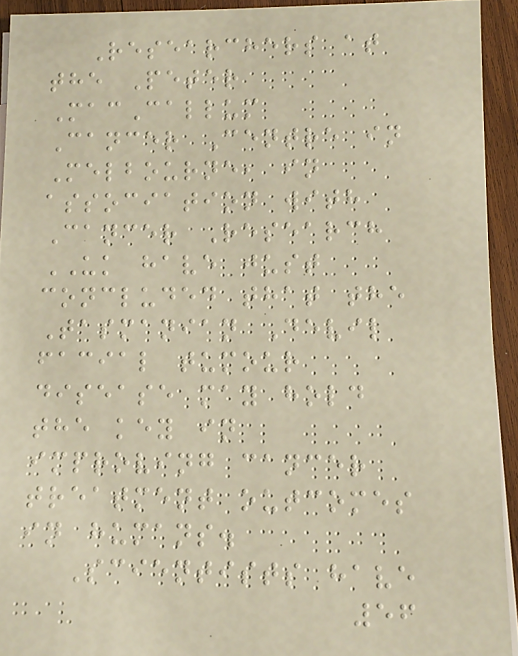Researchers at
the Peter
MacCallum
Cancer Centre in
Melbourne, in
association with
Cancer Research
UK have just
concluded that the
Tasmanian Devil
facial tumour
disease may hold
the key in
improving cancer
treatment outcomes
in humans.
Scientists have
56
